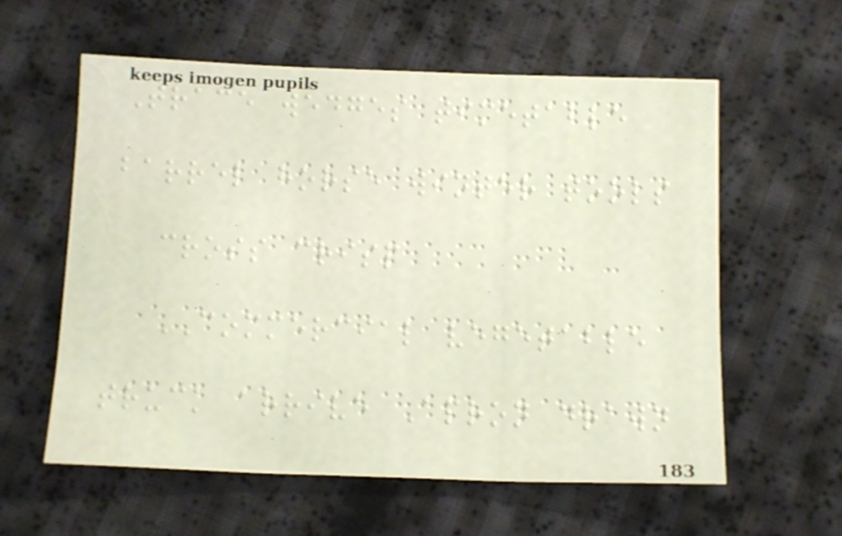Trace wedges timetable
barrel horse winter tools
cross crisp
COMMERCIAL vegetable
truck arrive Apron drawn
